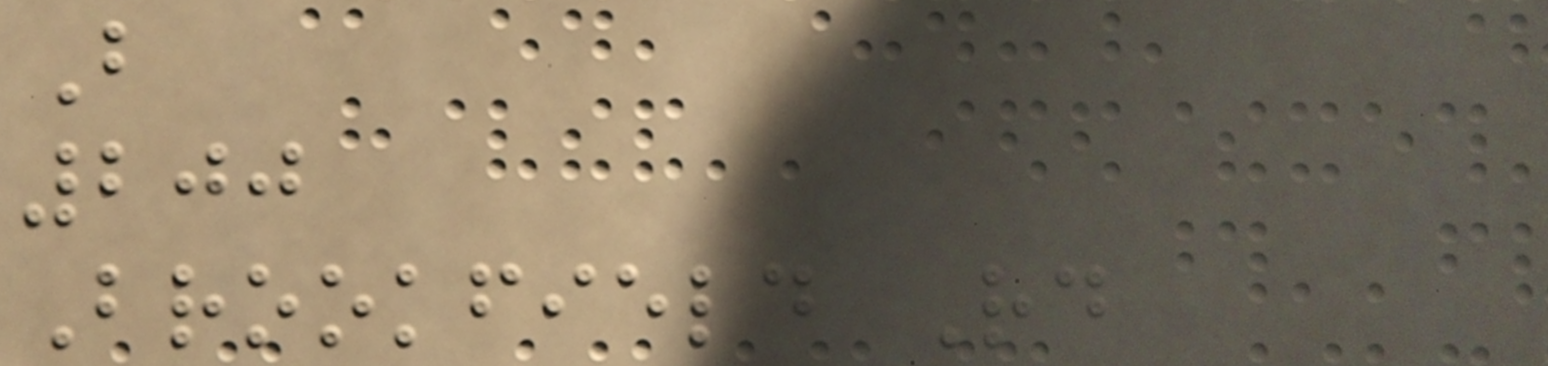B
200
Brookfield Rd
